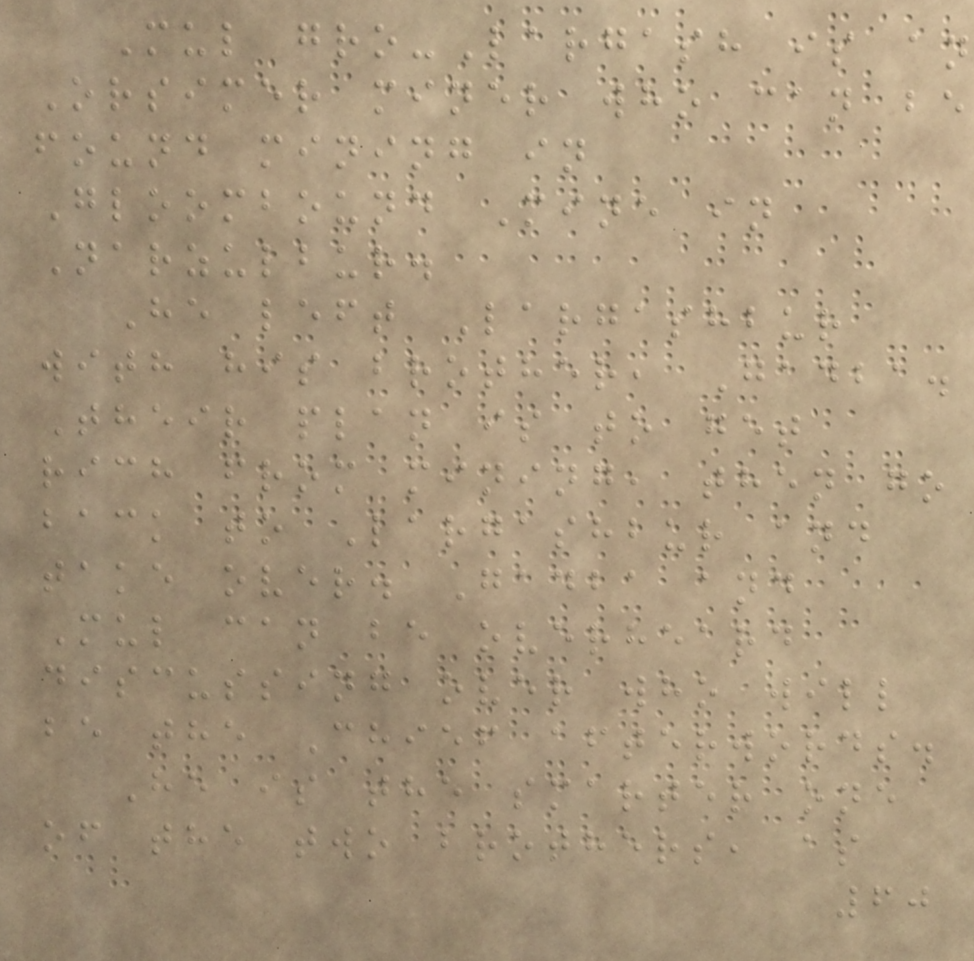Mul gro-Largash is an
Orsimer miner who can be
found mining in
Gloombound Mine in
Narzulbur.
He left Largashbur
with his brother, Gadba.
Their plan is to get
rich from mining, then go
back to Largashbur and
take over. Gadba and
Mul can be overheard
discussing over who will
be the Chief afterwords.
He is the smarter one
of the two brothers, as
60
